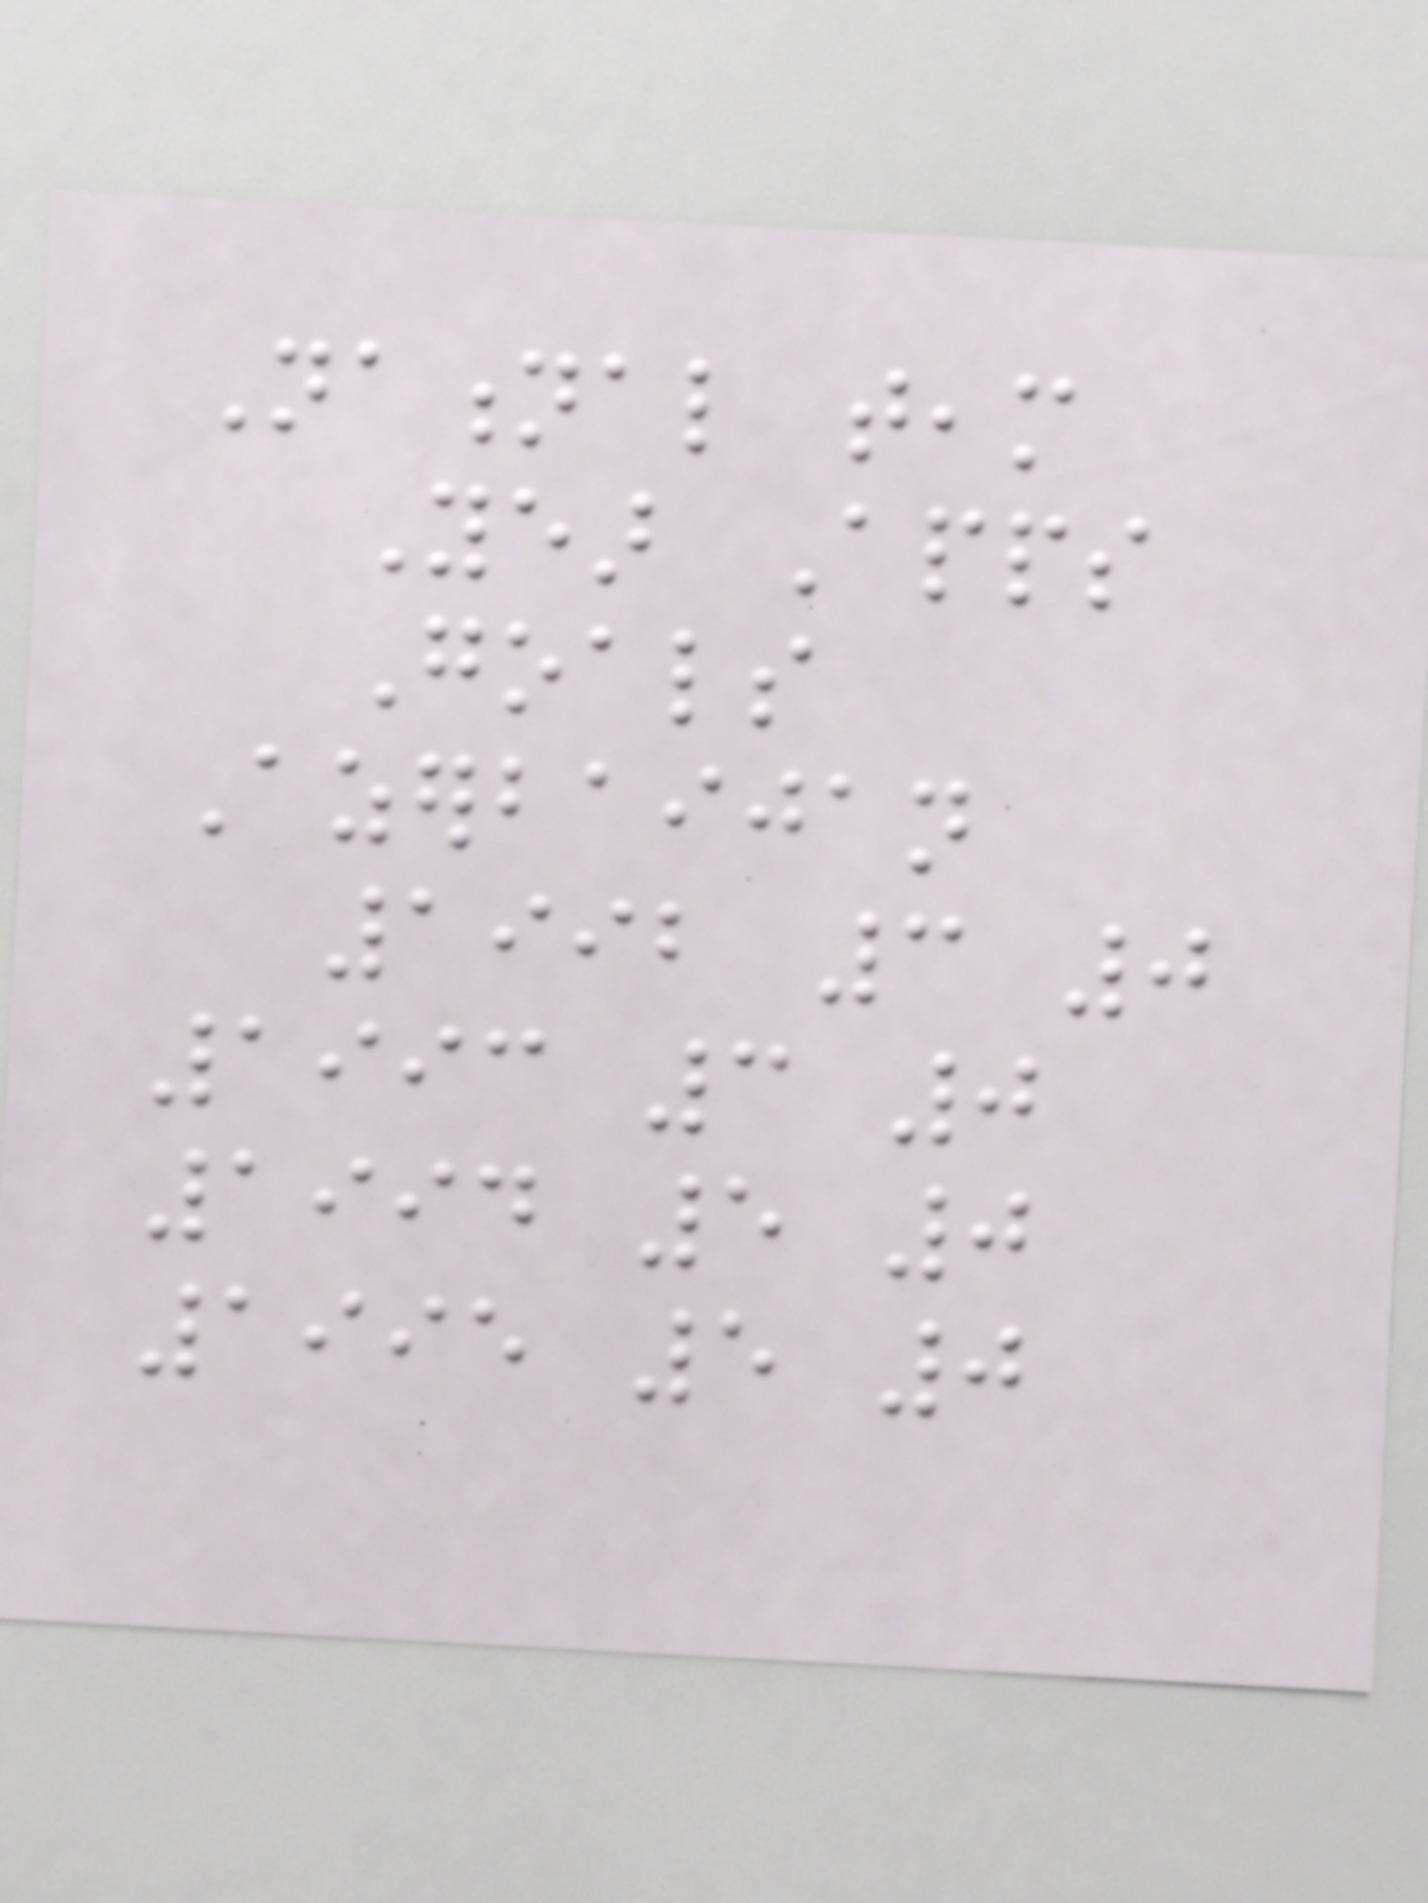National team
Year Apps
Goals
Azerbaijan
1992 3 0
1993 3 0
1994 5 0
1995 5 0
